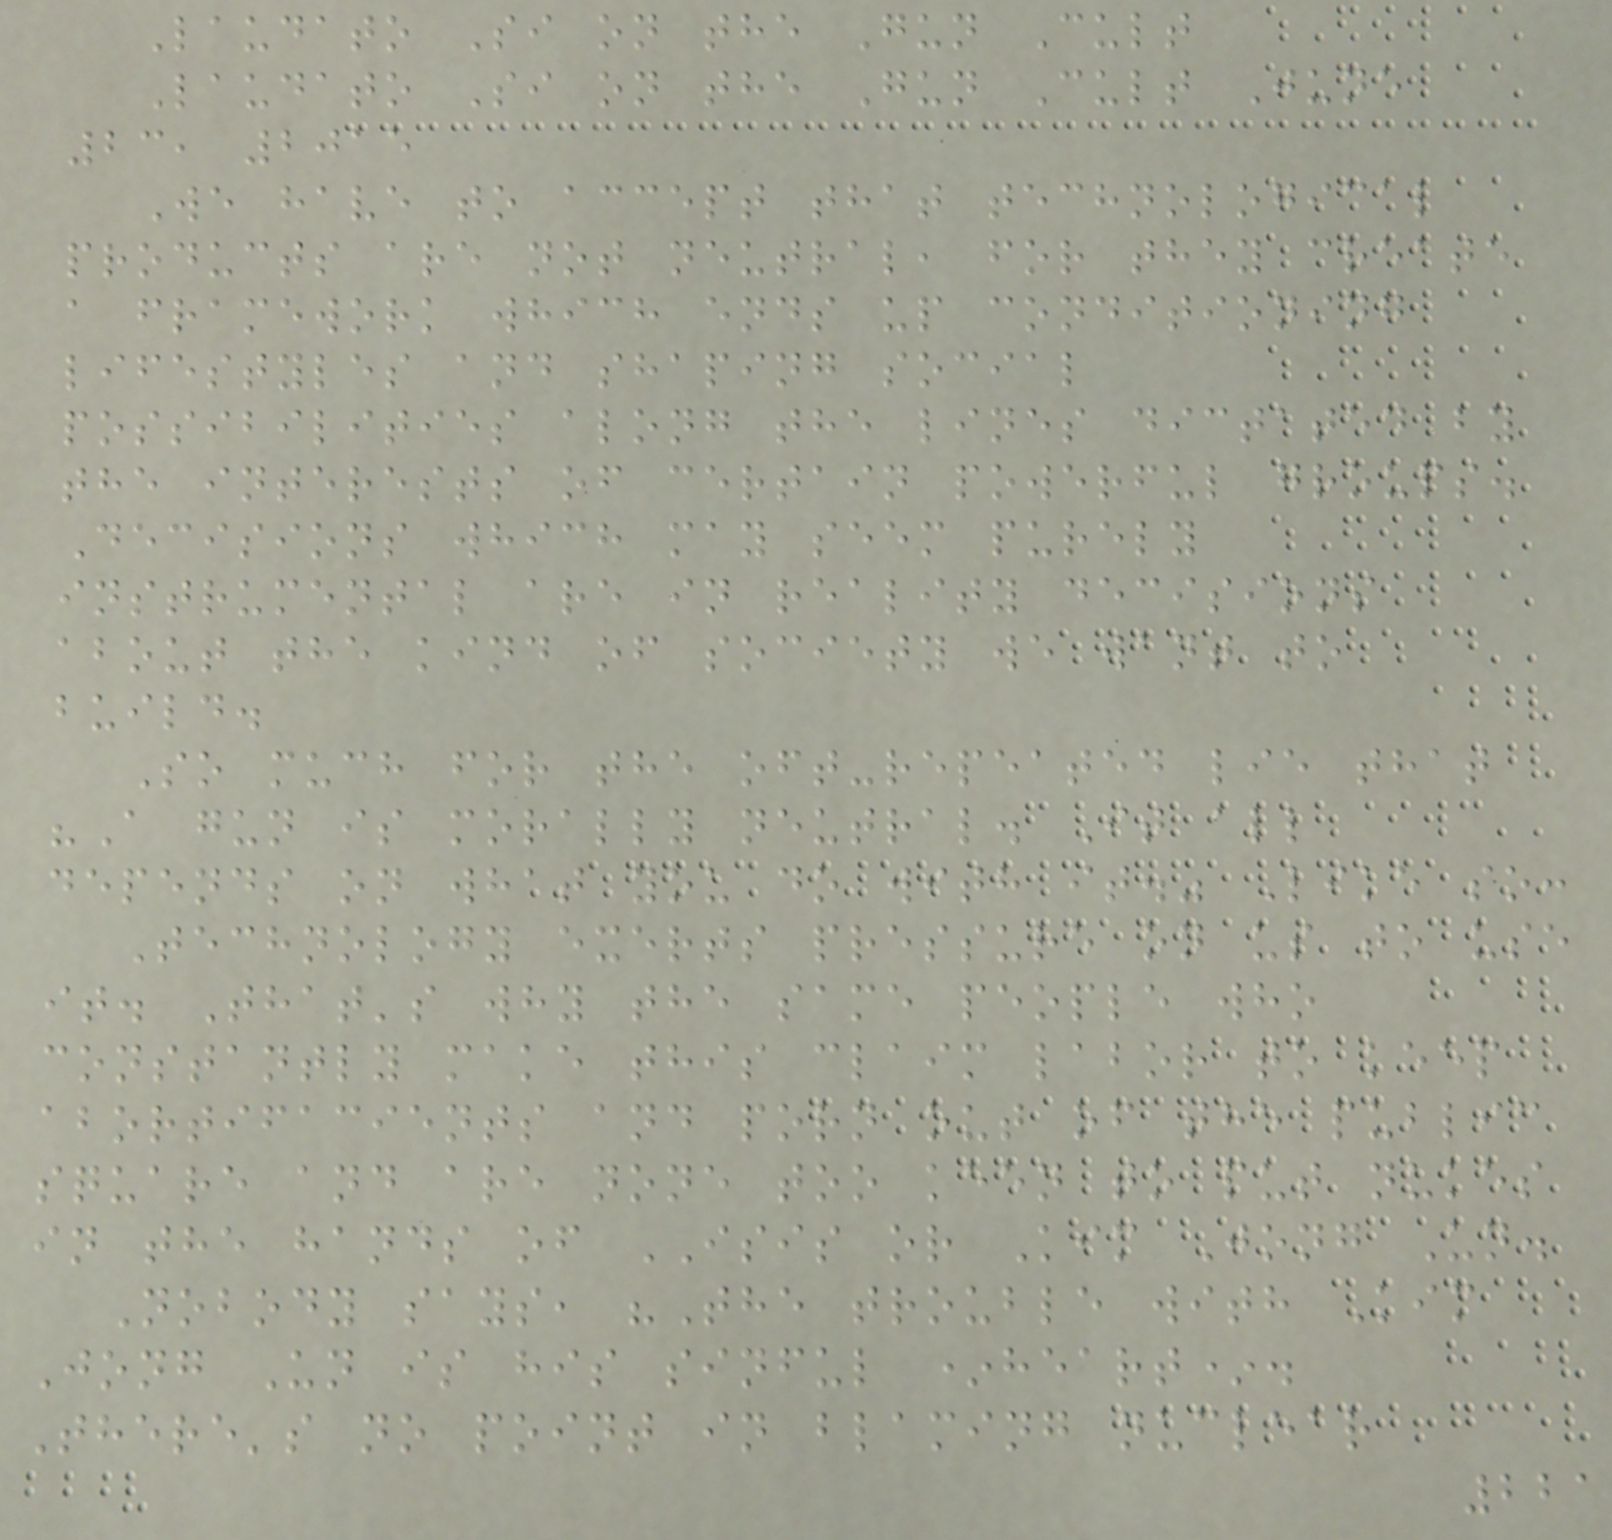Laudato Si on the Gun Cult
Laudato Si on the Gun Cult June
23, 2015
We have to accept that technological
products are not neutral, for they create
a framework which ends up conditioning
lifestyles and shaping social
possibilities along the lines dictated by
the interests of certain powerful groups.
Decisions which may seem purely
instrumental are in reality decisions
about the kind of society we want to
build.
So much for the oft-repeated lie that
"A gun is morally neutral. It all
depends on what you do with it." Like so:
Technology exerts pressure on us to use
it. That's why the same people who
constantly make this claim labor to keep
abortifacients and porn out of the public
square and are none too keen to put nukes
in the hands of ISIS or Kim Jong Un.
Nobody says, "The trouble with Kim
Jong Un is his sinful *heart*.
There's no point in blaming nuclear
221
